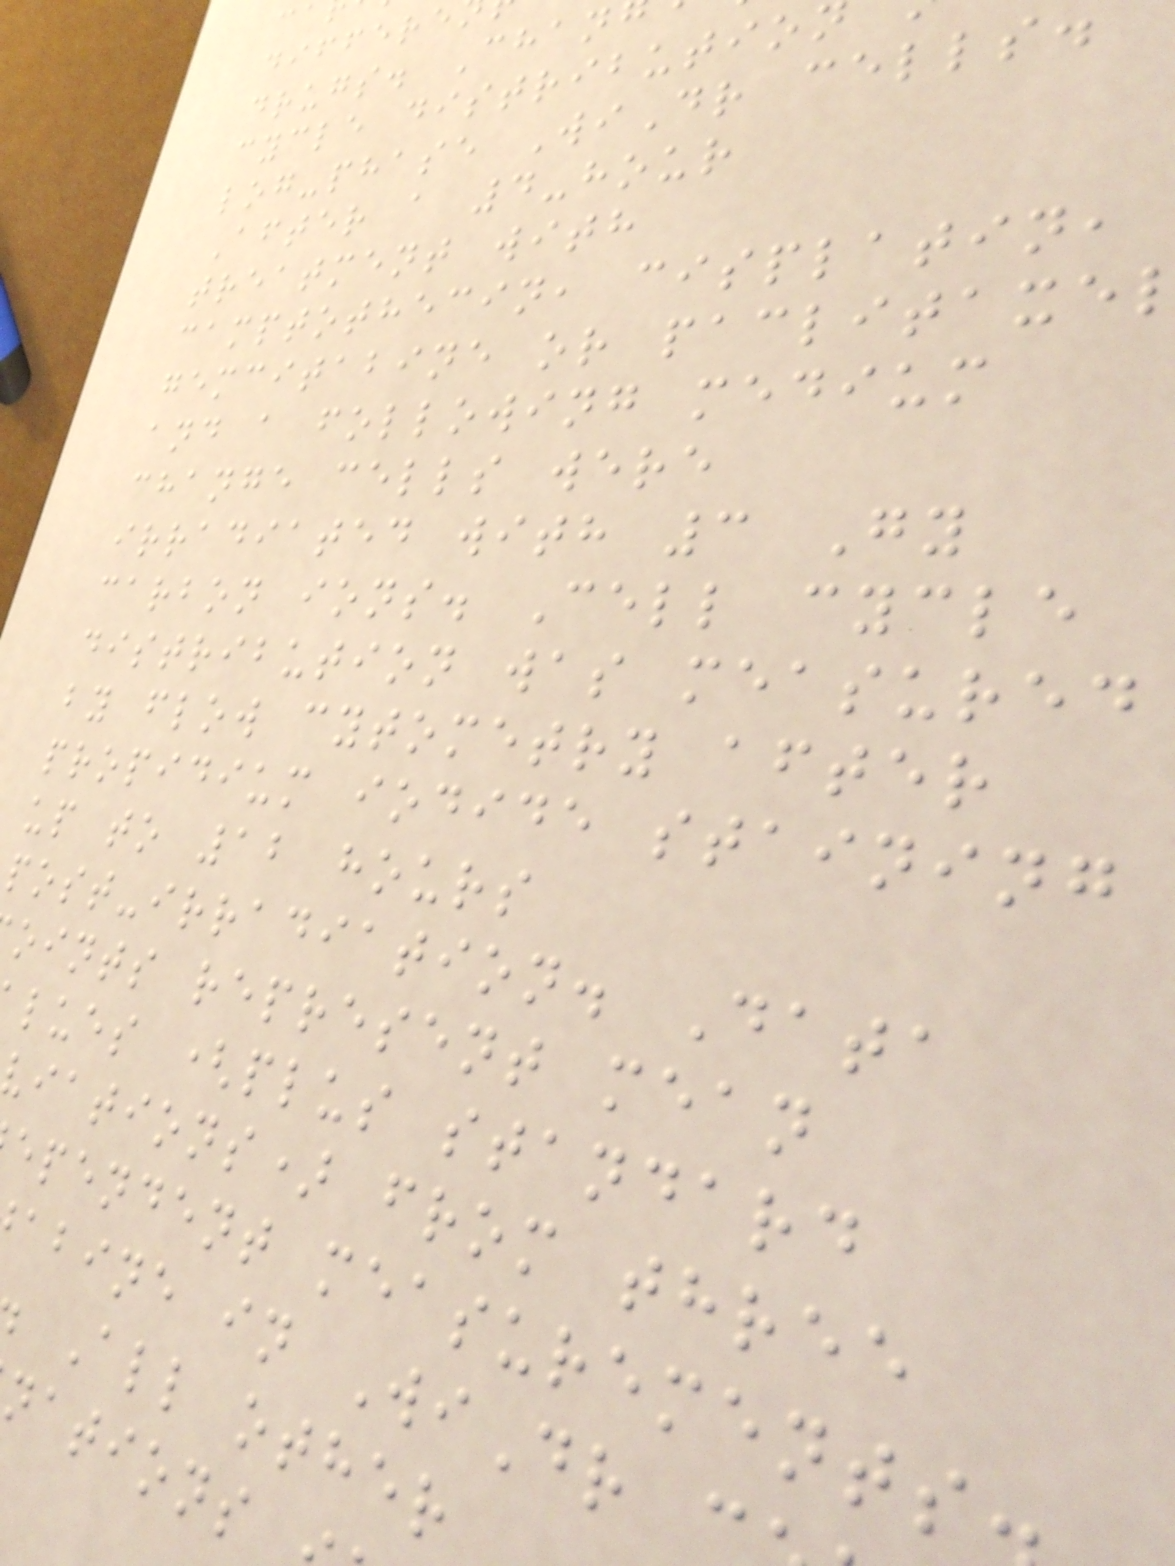differe
drugs. Chan
cycle distributio
log-phase WiDr cells.
After a 4-hour
treatment with
camptothecin, cisplatin,
gemcitabine or paclitaxe
and a following medium
change cells were
irradiated with 3 Gy
carbon ions. Cell cycle
distribution was measured
by flow cytometry after
propidium iodide staining
up to 12 hours
post-irradiation. Data
oints represent mean
lues (plus standard
viations) from three
ependent measurements
abine in WiDr
All other
nations
